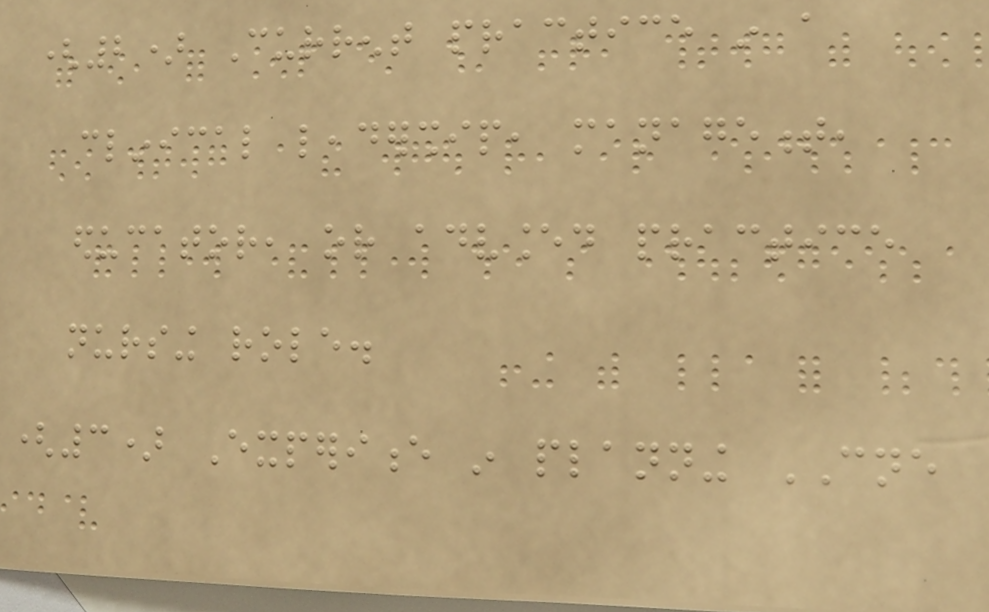(2) Current practice in a
clinical leadership, management,
educator, or advanced practice
nursing role.
(3) Experience in planning CNE
